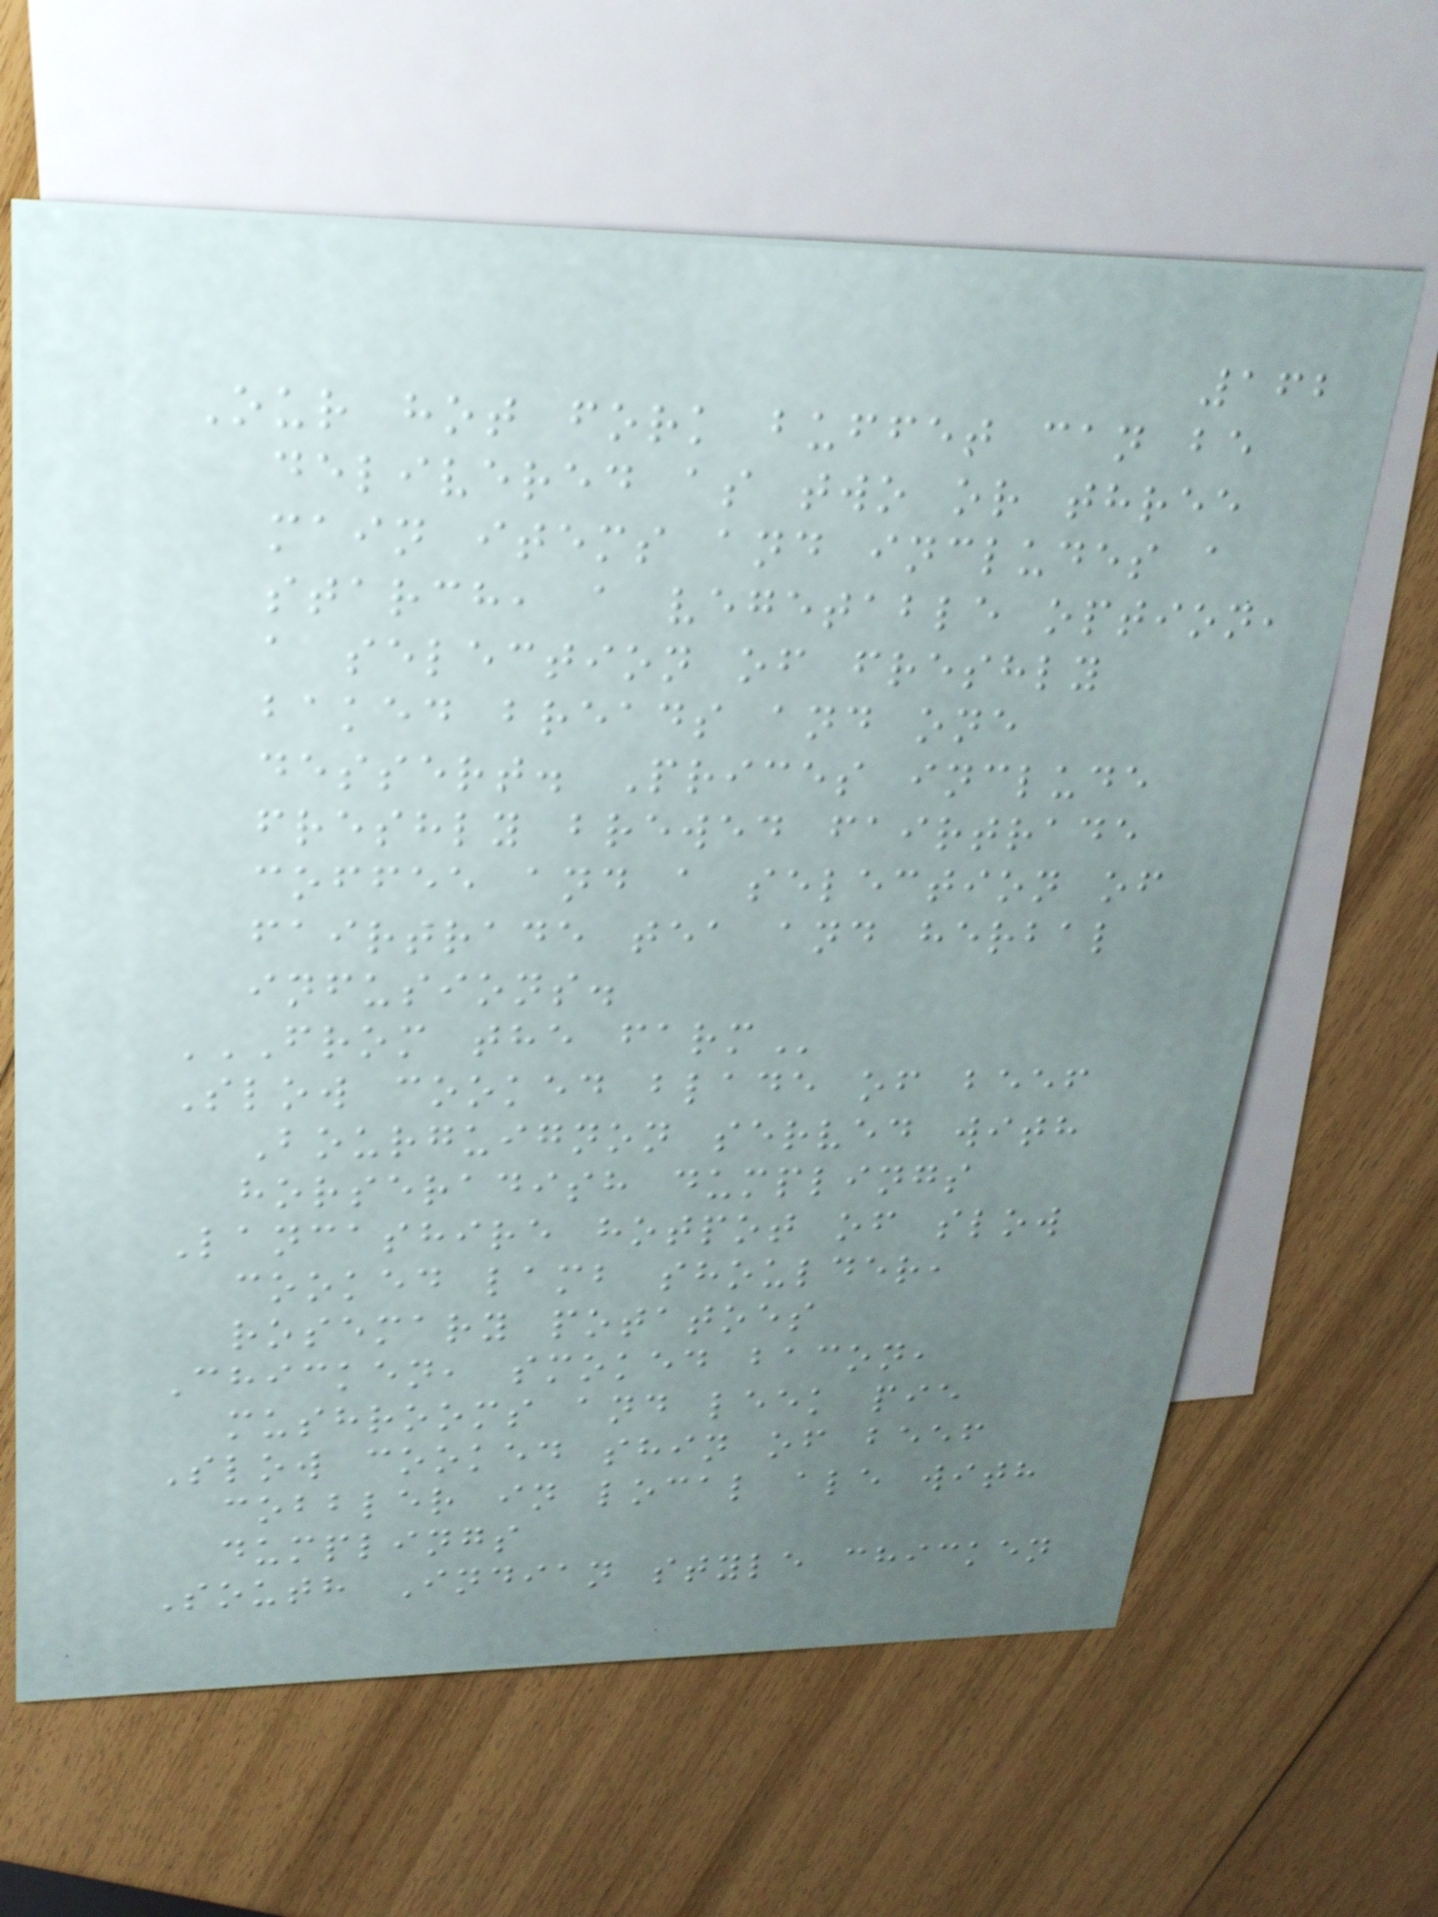162
Our hot fork buffet can be
delivered as two or three
main items and includes a
starch, a vegetable option,
a selection of freshly
baked breads and one
dessert. Prices include
freshly brewed fairtrade
coffee and a selection of
fairtrade tea and herbal
infusions.
FROM THE FARM
Slow cooked blade of beef
Bourguignon served with
horseradish dumplings
Lancashire hotpot of slow
cooked lamb shoulder,
rosemary potatoes
Chicken, smoked bacon,
mushrooms and leek pie
Slow cooked shin of beef
cobbler in local ale with
dumplings
South Indian style chicken
